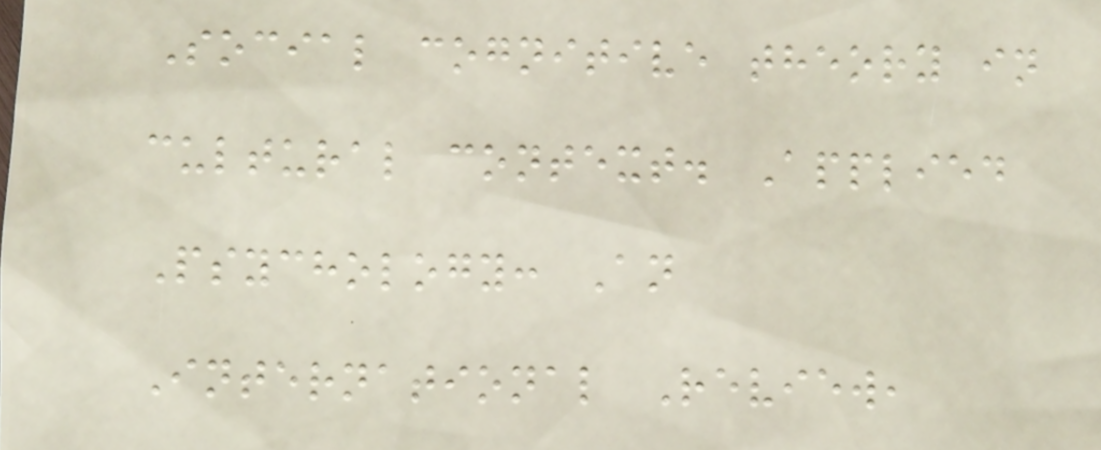Social cognitive theory in
cultural context. Applied
Psychology: An
International Review,
